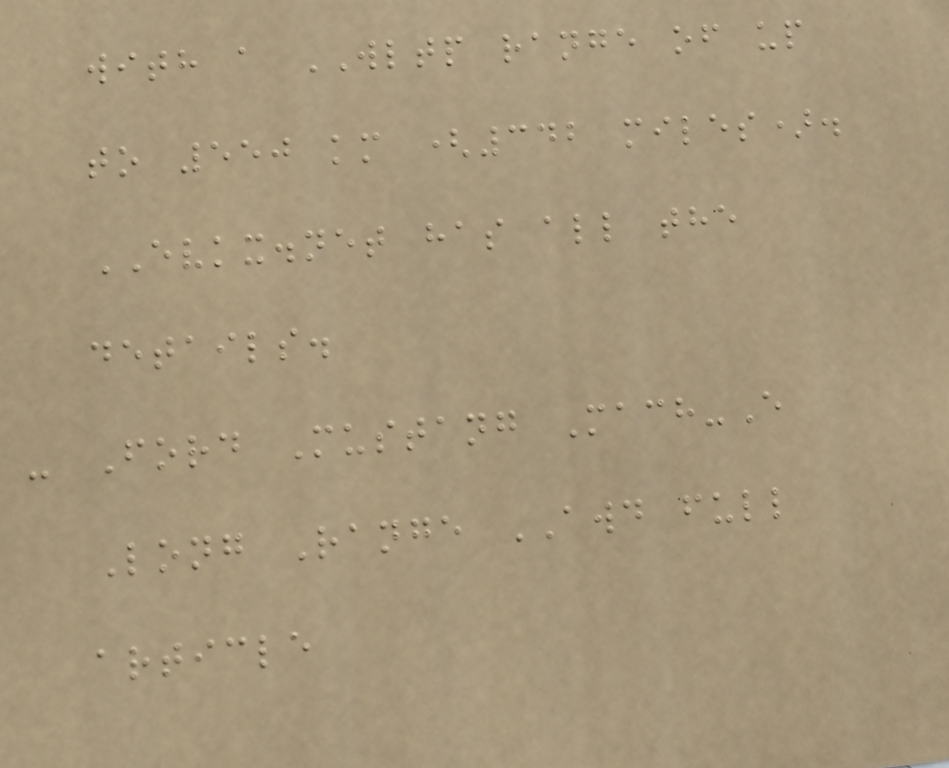with a WLTP range of up
to 550 km (342 miles).
EVKX.net has all the
details.
- Ford Mustang Mach-E
Long Range AWD full
article
